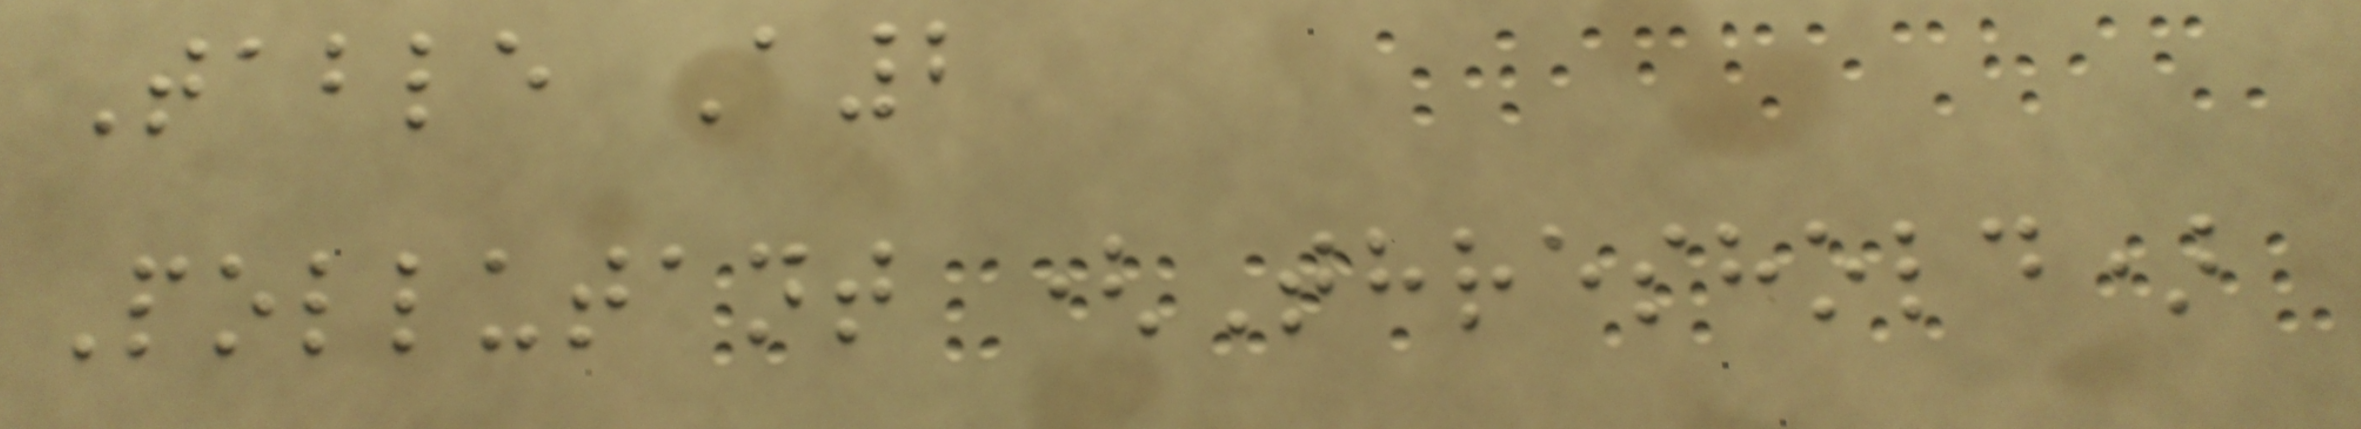Table A2
Pollutant (Threshold)
